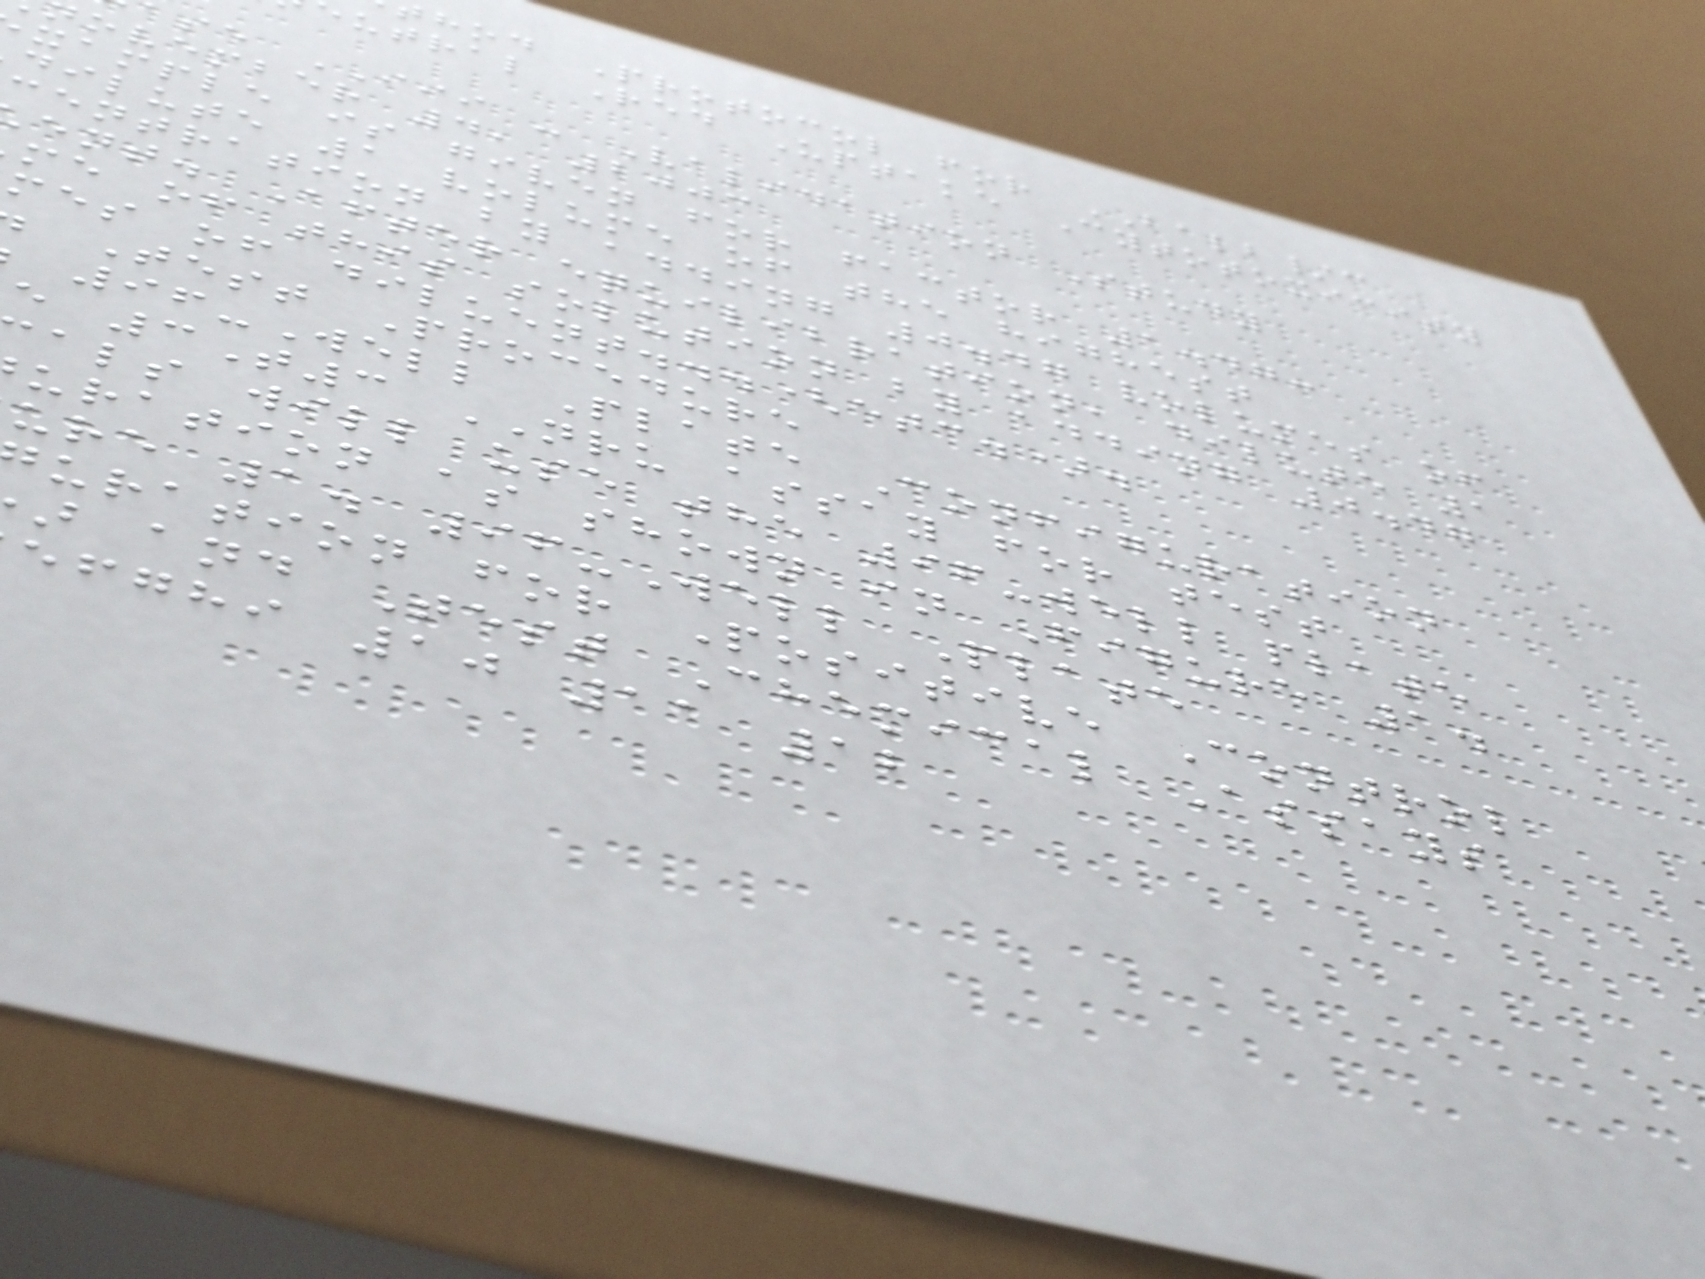hod Protocol for BALB/c
utral Red Uptake Cytotoxicity
se III - Validation Study
ovember 4, 2003
xample is given for factor 1.47:
dilute 1 volume of the highest
centration by adding 0.47 volumes of
ent. After equilibration, dilute 1
me of this solution by adding 0.47
mes of diluent...(etc.).
Test Procedure
96-Well Plate Configuration
e 3T3 NRU assay for test
als will use the 96-well plate
uration as shown in Figure 1.
ure 1. 96-Well Plate
uration for Positive Control
and Test Chemical Assays
efghi 10 11 12
